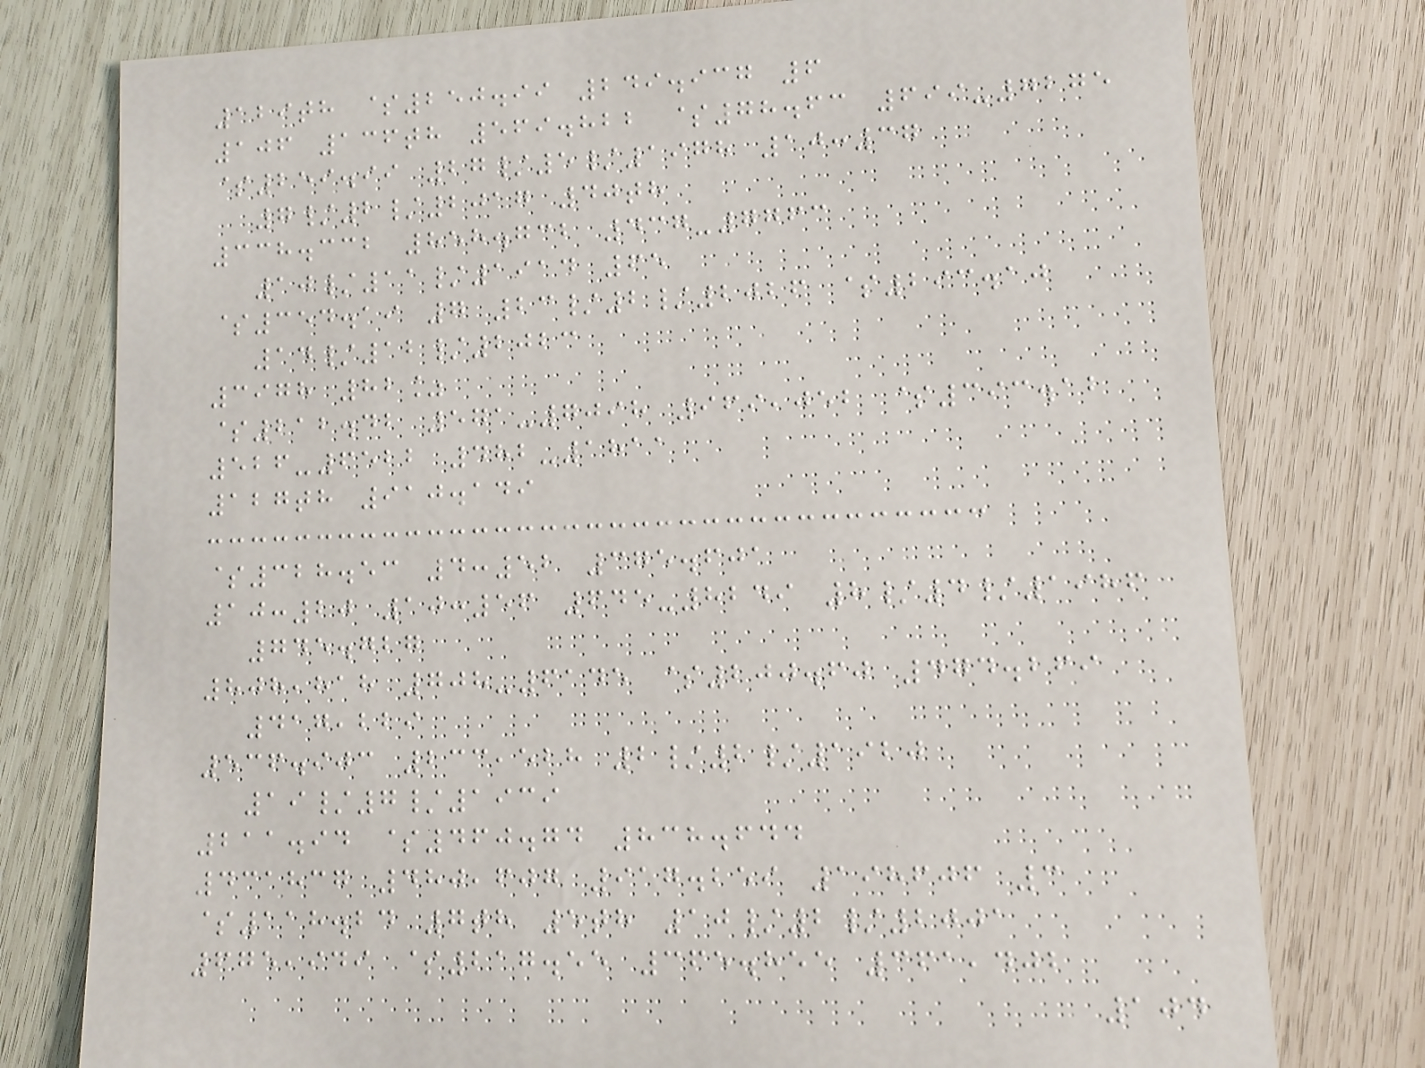129th $250.99 249.937 6
106 136th 569.822 $78.63 699-7275
$259.99 27/5/1978 10:37
7/2/2017 40th
338.332 858.732 437-7763
10/11/1914 65
$354.19 7 23/2/2026 $293.10
14/12/2023
3978 82%
$212.42 571-7098 969,052 $393.12
526-6522 482-1811
127th 910.149
$328.53 4:52 375.601
10:20 10:56 645-8249 8/4/1986
745.727
808,818 708-6145 $200.60 474.269
417,229
536.903 233,528 2/2/1920
19/7/1939
211.94 $460.74 838.644
431837 480,607 917.259 198606 3
$118.24 7th 5th 10/2/2001
675,949 $217.55 365.855 361,402
104
